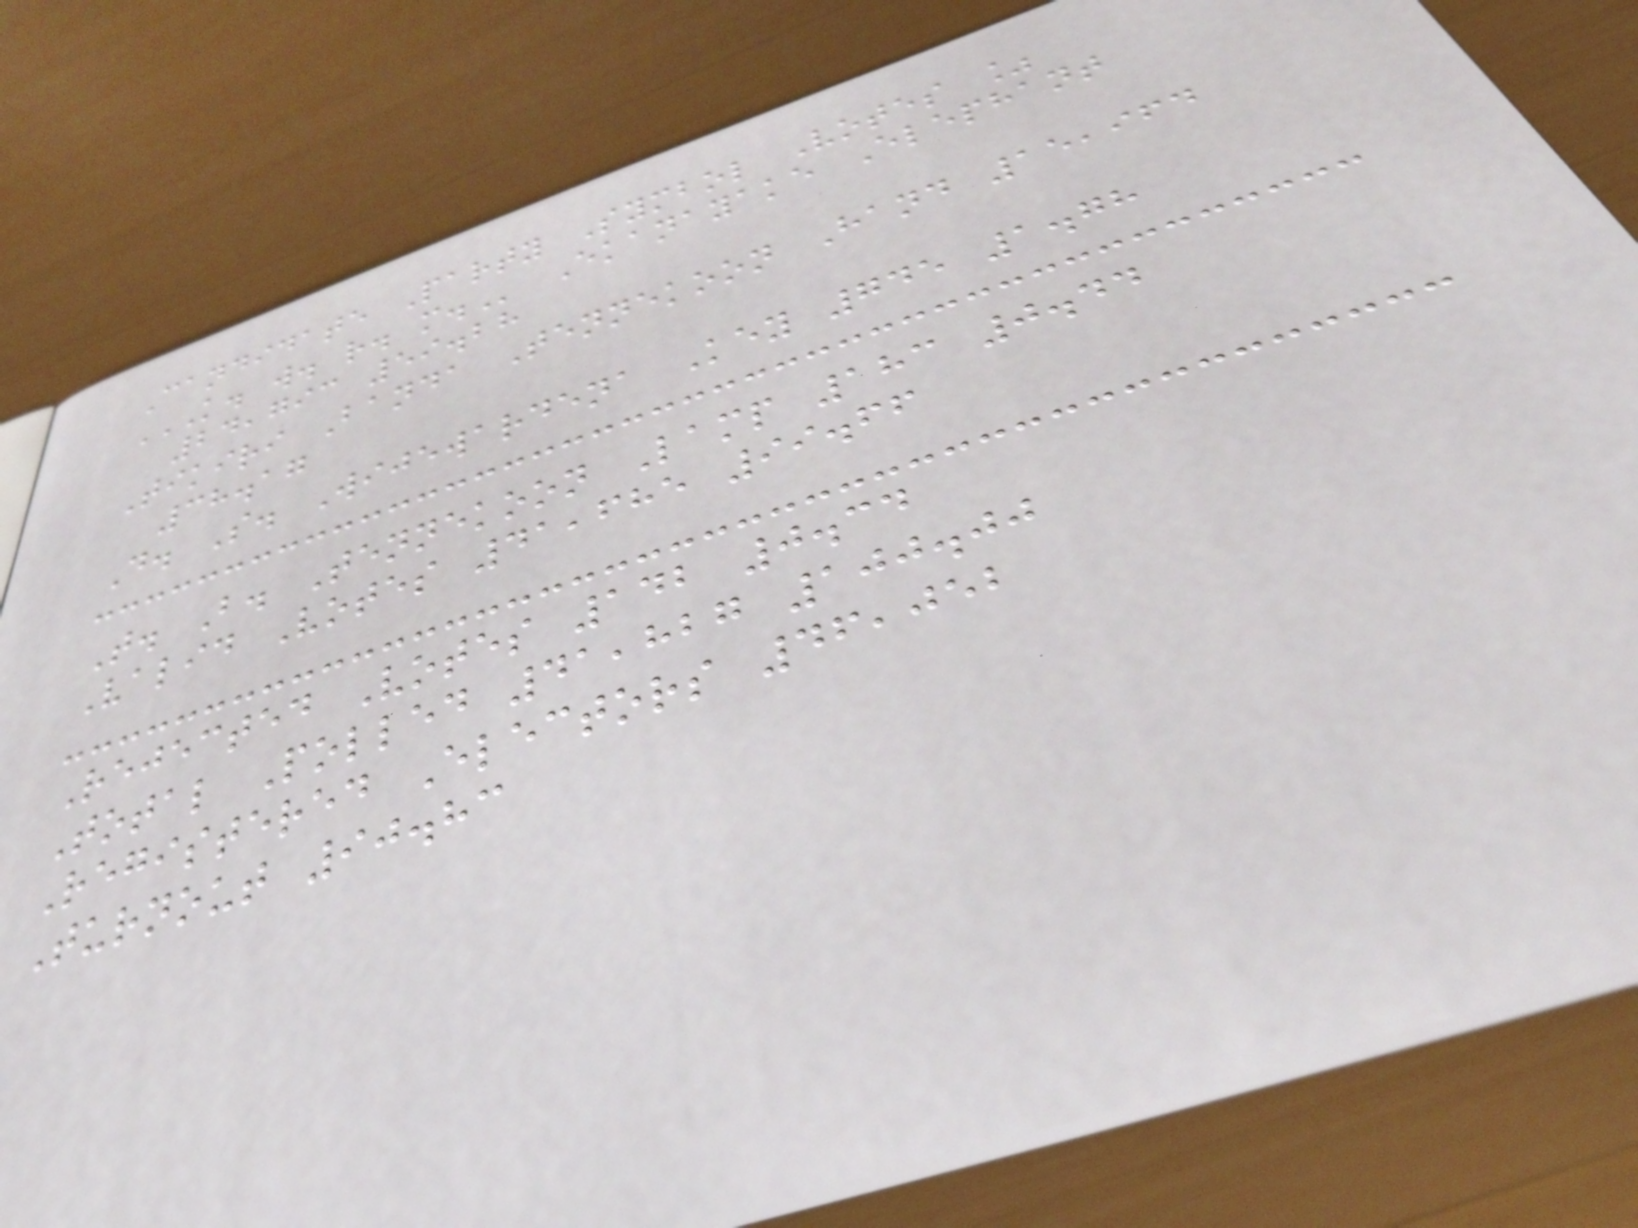Candidate Party Symbol Votes %
K. W. R. M. Ekanayake Elephant
24,793 59.28
Tikiri Banda Tennekoon Hand 15,964
38.17
D. S. Wijewardena Key 745 1.78
T. B. Tennekoon Lamp 183 0.44
Valid Votes 41,685 99.66
Rejected Votes 142 0.34
Total Polled 41,827 100.00
Registered Electors 46,052
Turnout 90.83
